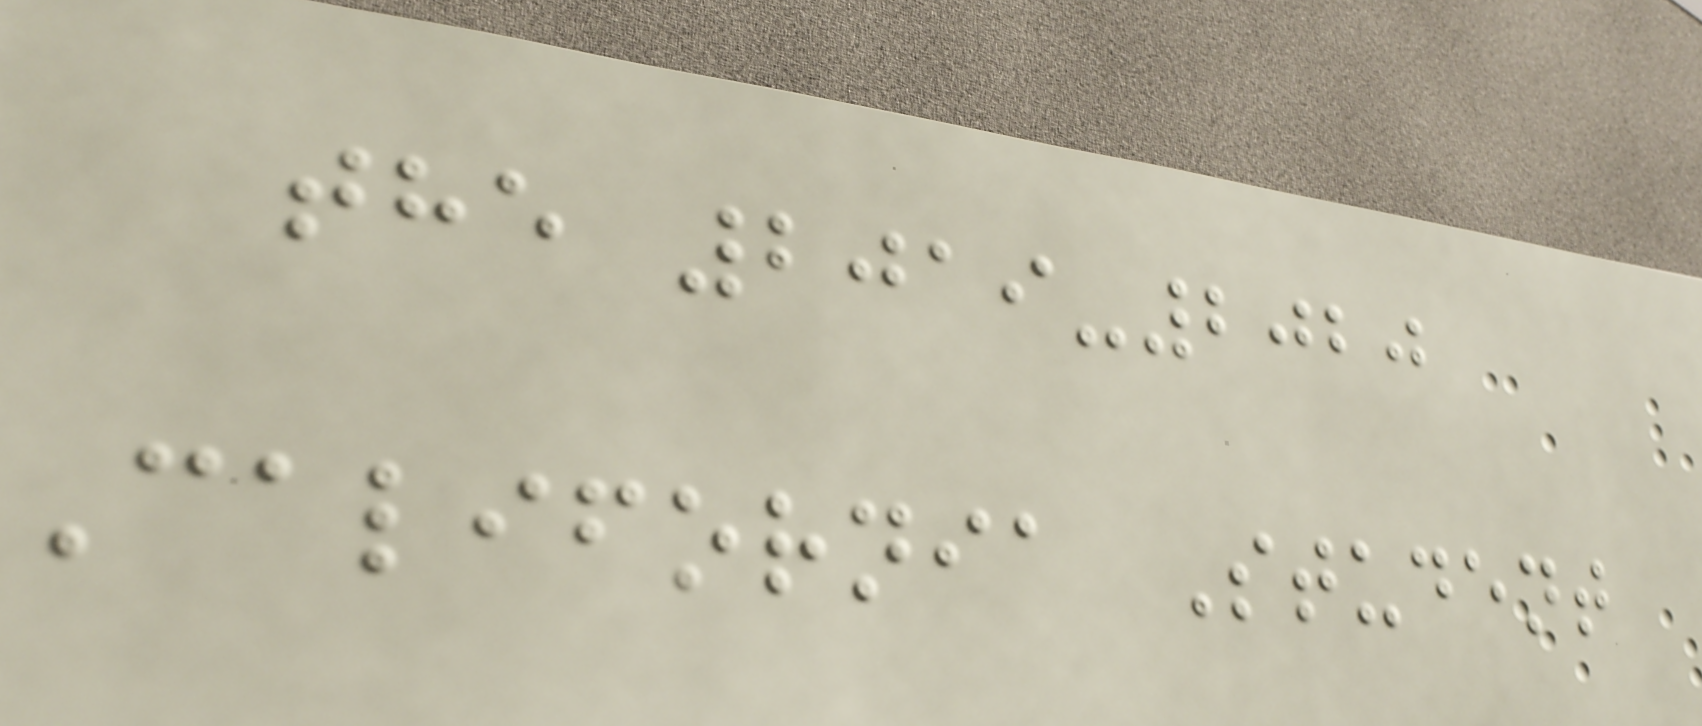the 2019-2020
California Student
